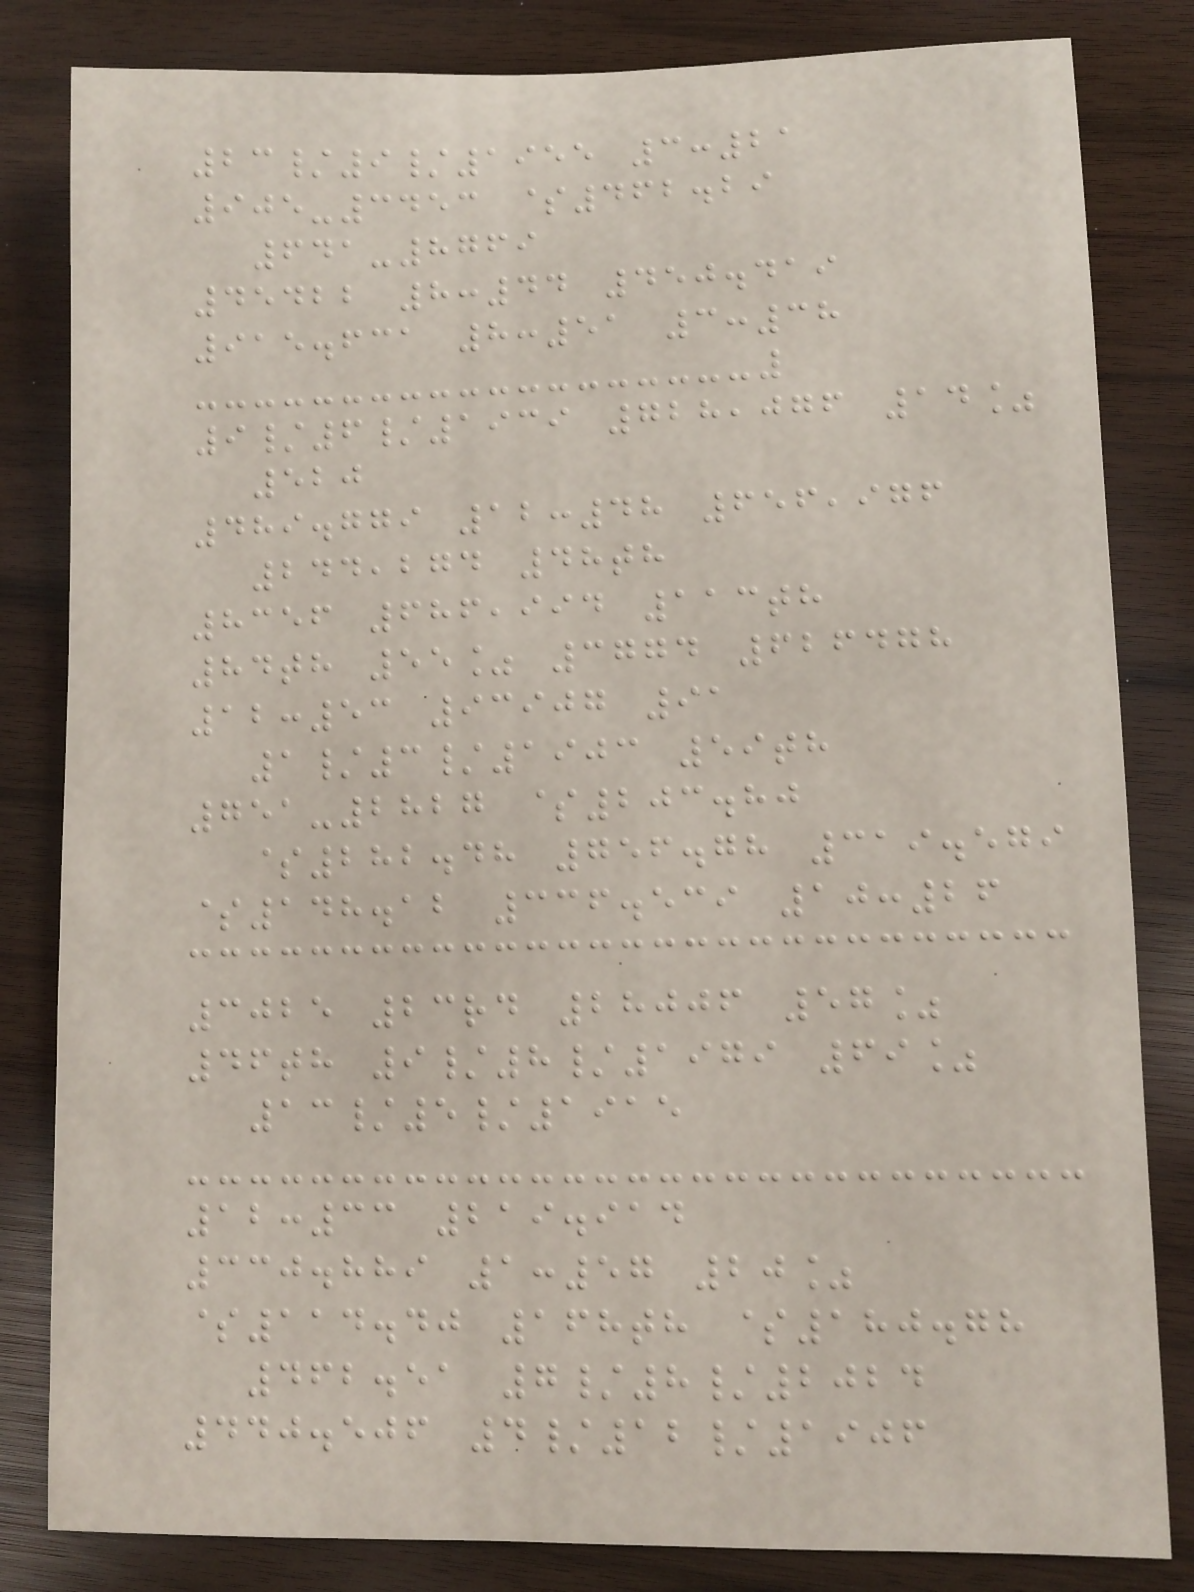23/9/1955 3:21
905-3453 $462.29
641-8769
45422 8:44 450.419
915.631 8:51 3:38
9/6/1939 728,076 14%
520
489.779 12:48 656,976
244,274 48th
8356 686,994 113th
84th 55% 3774 626478
12:53 93907 91
1/3/1903 59th
751-2827 $203.80
$282.48 756.78 319.579
$148.12 336.539 10:26
3025 23rd 28006 57%
46th 9/8/1979 69%
13/5/1915
12:33 219.914
330.889 1:57 20%
$114.40 168th $180.78
462.51 7/8/2024
440.506 4/12/1906
